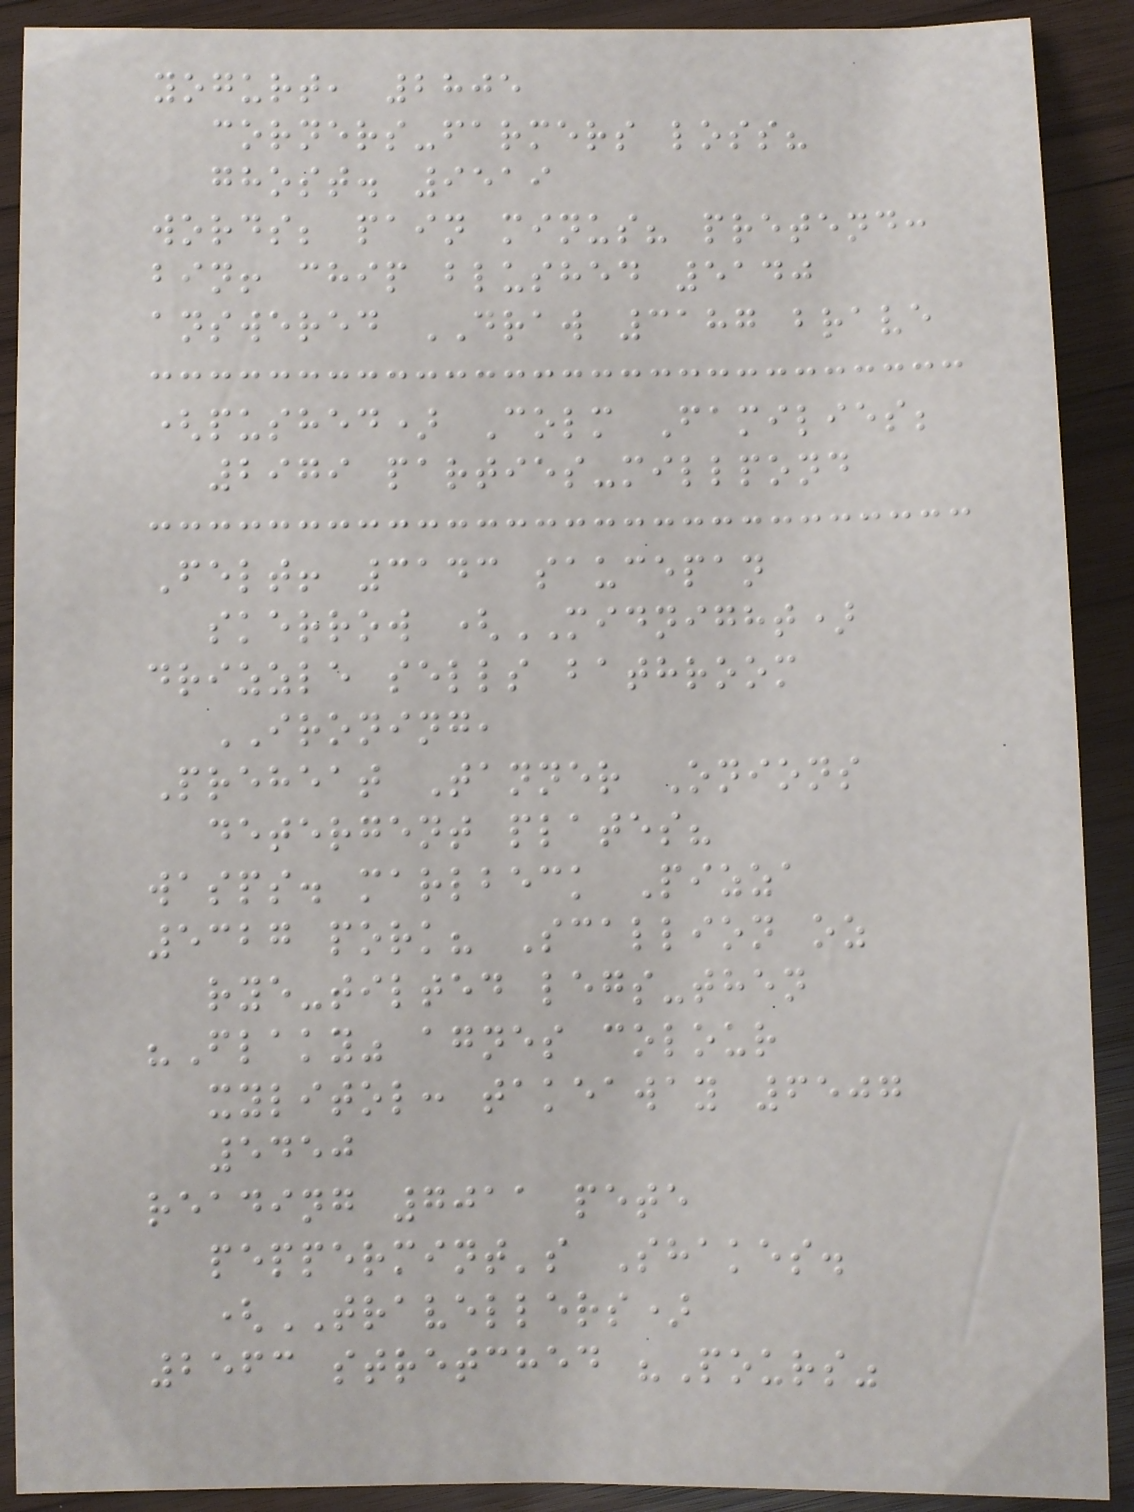yogurt, 2805
corners-farmers loss?
ghost. 9519
words; pain minus? pretend:
bin! chip blushed 5140
answered DRAW 3187 brave
(pushed) Colm Families;
2979 parties-millpond
Felt! 3143 saucepan
skerrow (MIDNIGHT)
drizzle sells bathroom
IRONING,
Preheat Tanner Onions
detergent plates?
wasps. marlbeck Pizza
5327 pork? Scallion oz
rye-tilted legs-then
"Flaky" agnes colour
xylitol: takeaway 6507
5450
reading 7011 pete
peppermint's Shakes.
(TRAVELLERS)
2563 stretched "Pours"
